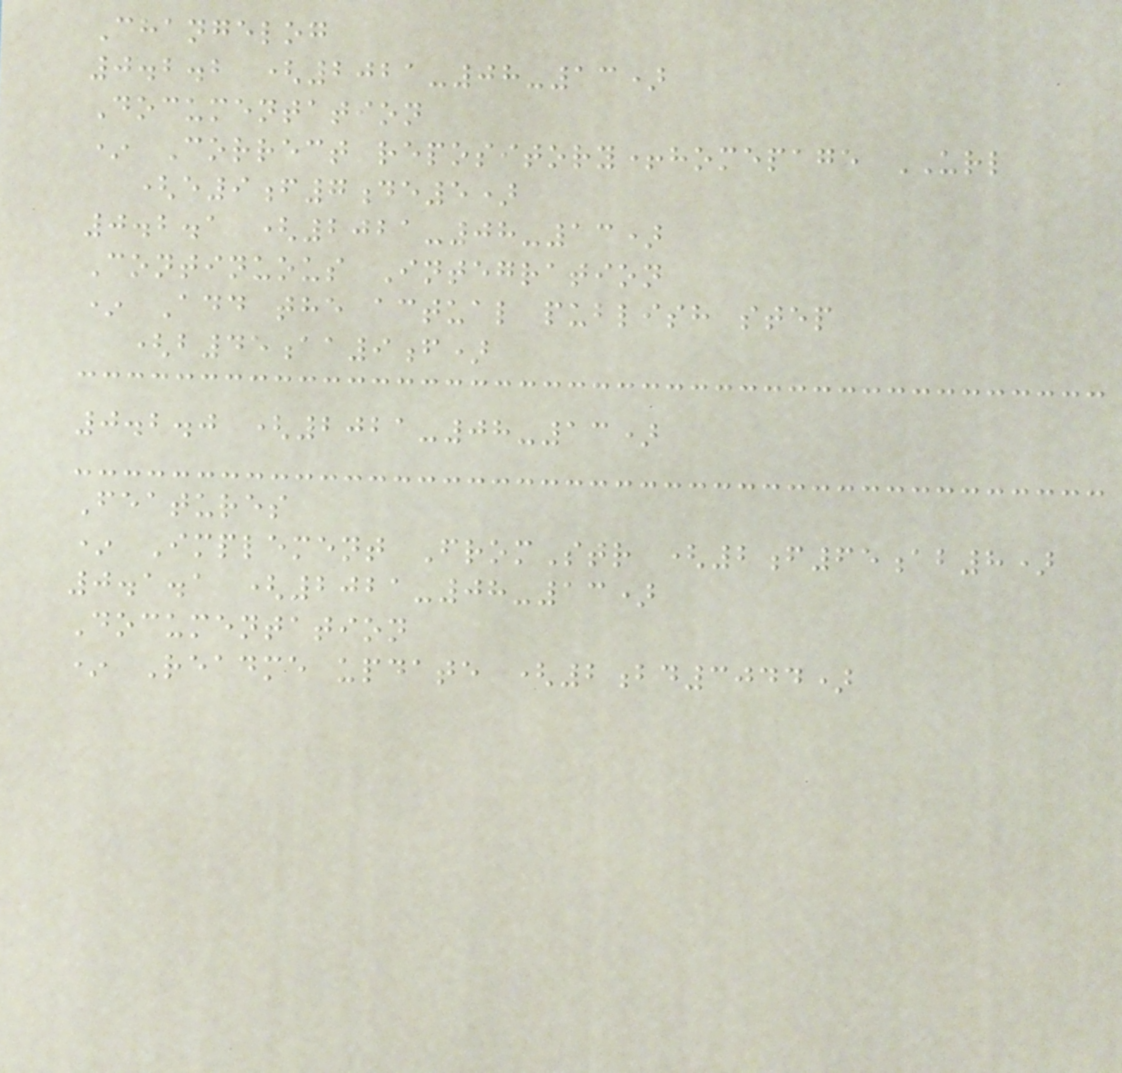Changelog
0.2.2 (2021-08-13)
Documentation
* Correct repository+homepage URL
(e9f7de5)
0.2.1 (2021-08-13)
Continuous Integration
* Add the actual publish step
(b45aa9f)
0.2.0 (2021-08-13)
Features
* Implement FromStr (2f65ab8)
0.1.1 (2021-08-13)
Documentation
* Readme update (2bd3044)
